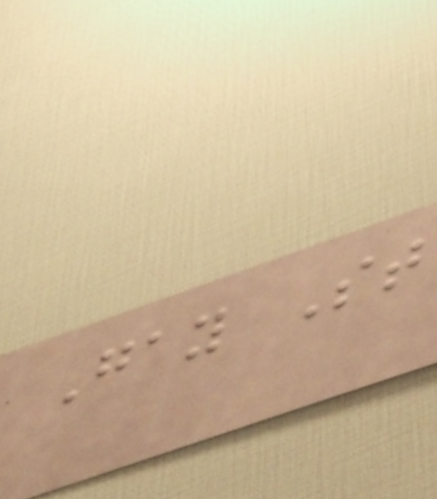Gay St
